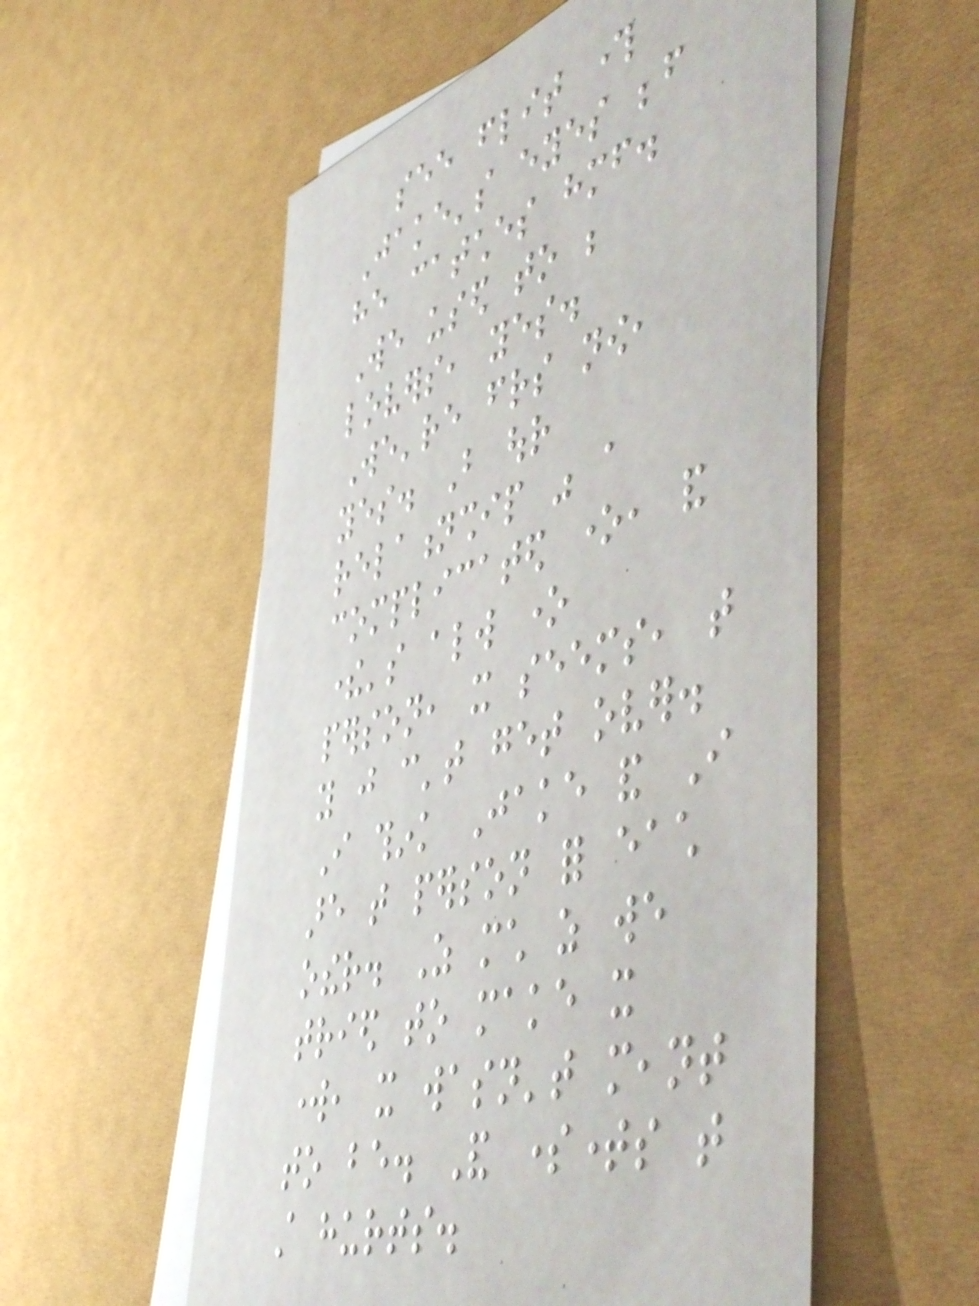see flit through
Jake's eyes before
he catches himself.
We used to be
lovers, yes.
We're friends now,
yes. But our
relationship was a
complicated one, and
there's always one
person, it seems, that
you just can't get over.
I think Jake and I
are that person for each
other. As much as we
tried to make it
work, it wasn't meant
to be. And sometimes that
still hurts.
